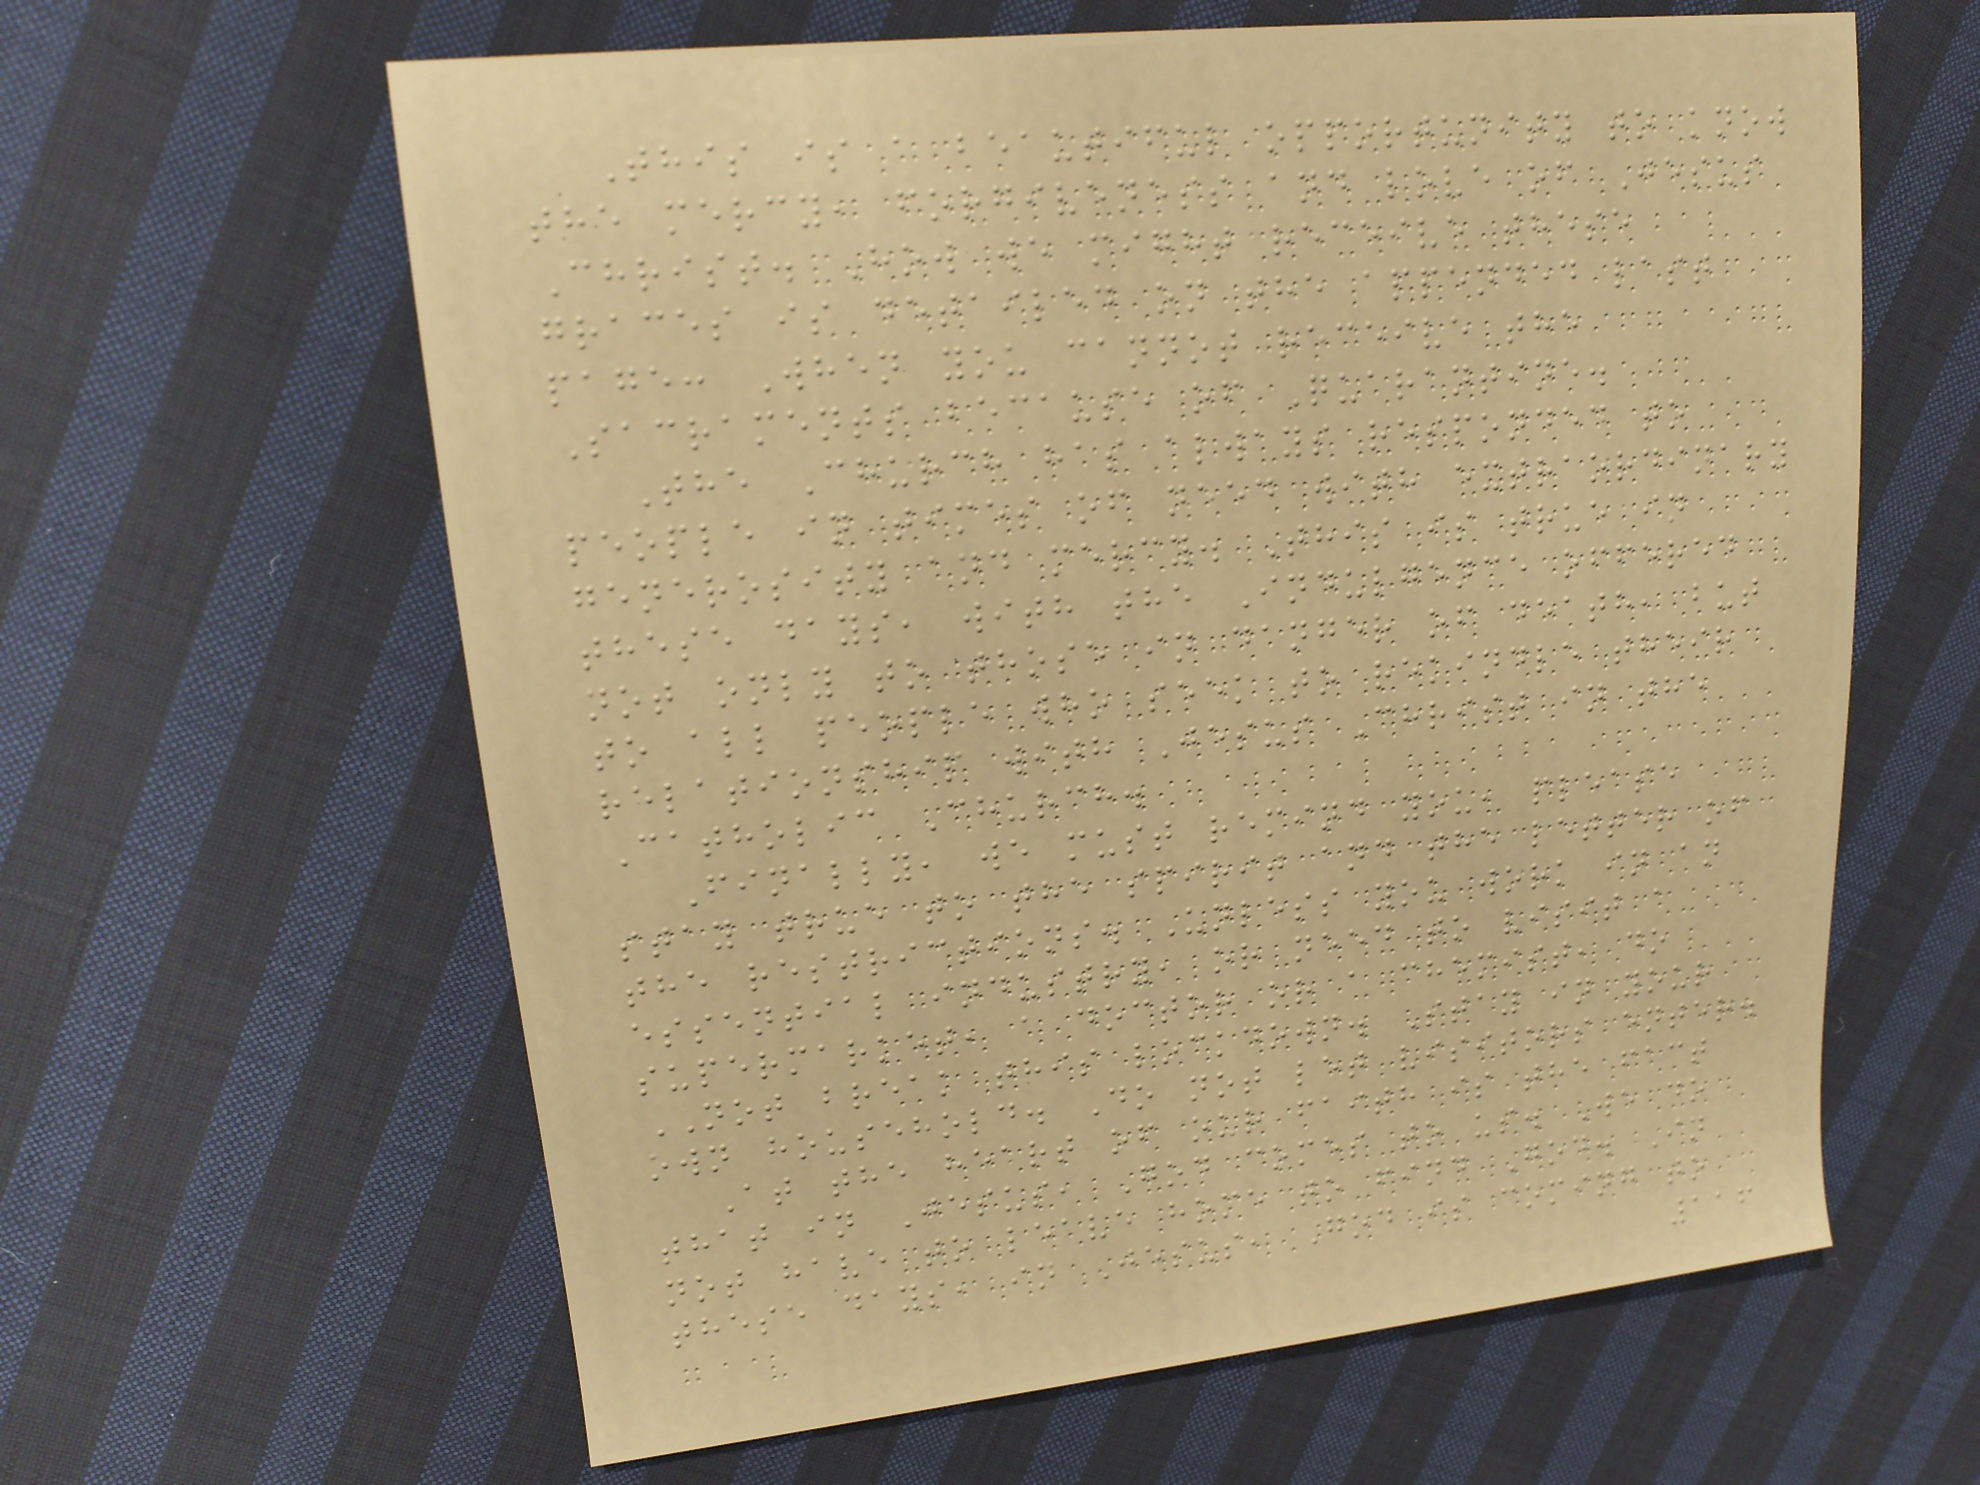This is a beautiful opportunity to know
the mercy, forgiveness and love of Jesus
Christ. How we might receive these
graces is detailed on the appended last
page: When you cannot receive the
Sacraments because of Quarantine.
The Church has always responded to
people in times of need with extraordinary
generosity and mercy. This is true in
these days, with the Indulgence offered
not only to those in danger of death, but
to all people who seek to rekindle their
relationship with Jesus Christ in the
Catholic Church.
Finally, we must remind you, please
stay true to the spirit and the letter of
the restrictions. Unless you work in an
essential industry, or need to visit a
supermarket, a doctor or a chemist, do
NOT break this lockdown. Stay in your
own household. Do not let visitors enter.
At the heart of our faith is the fact
that in Jesus, God comes to us. We do
not have to leave home to find God. In
these days, in Jesus, God is coming to
116
